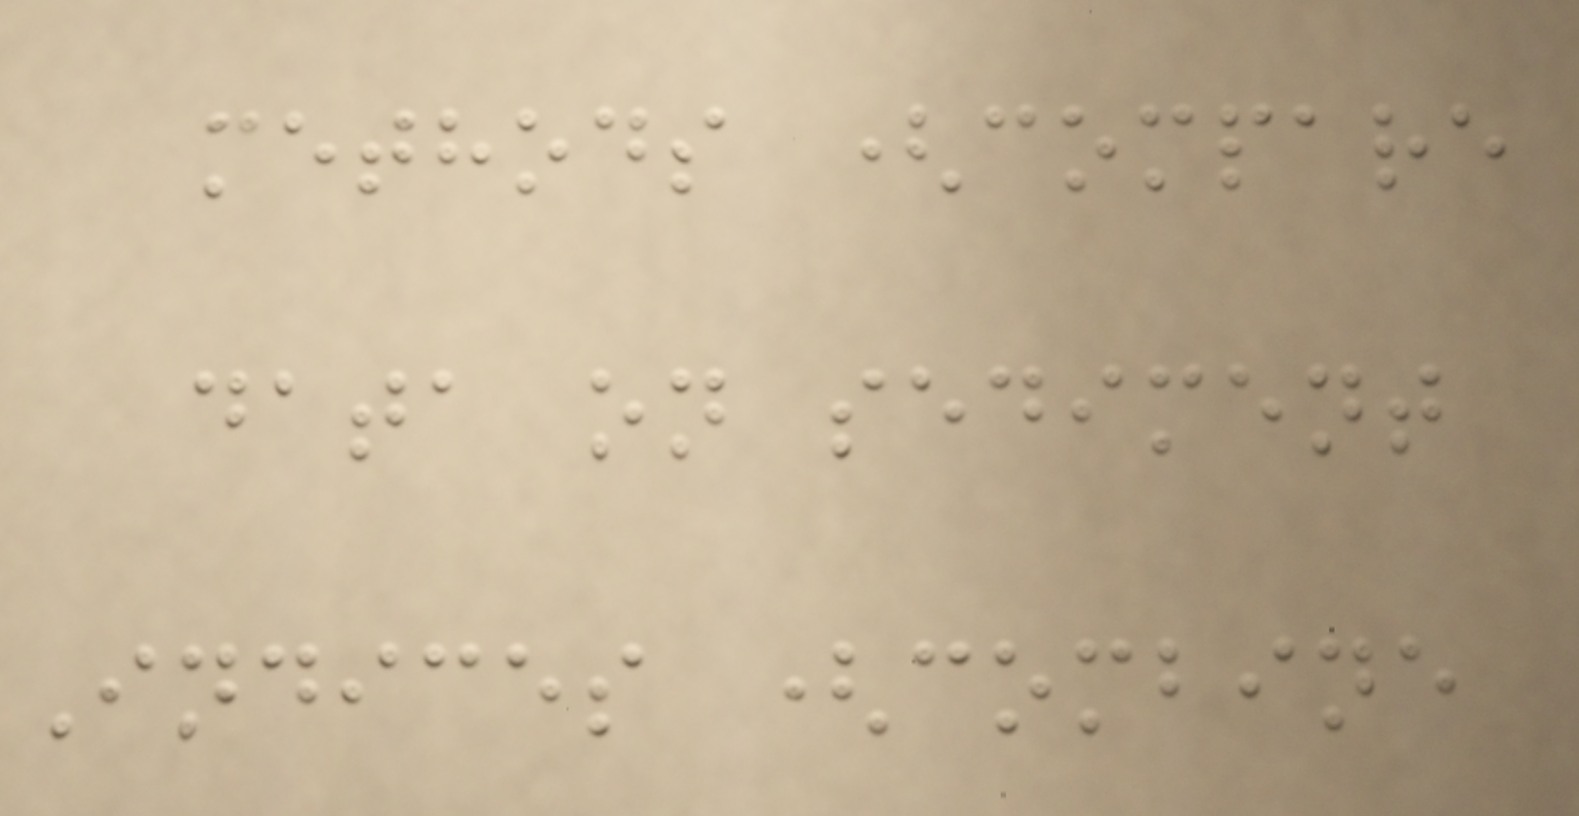methods (compare
data on sediment
Indices (combine
